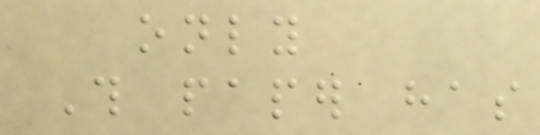only
This paper has
